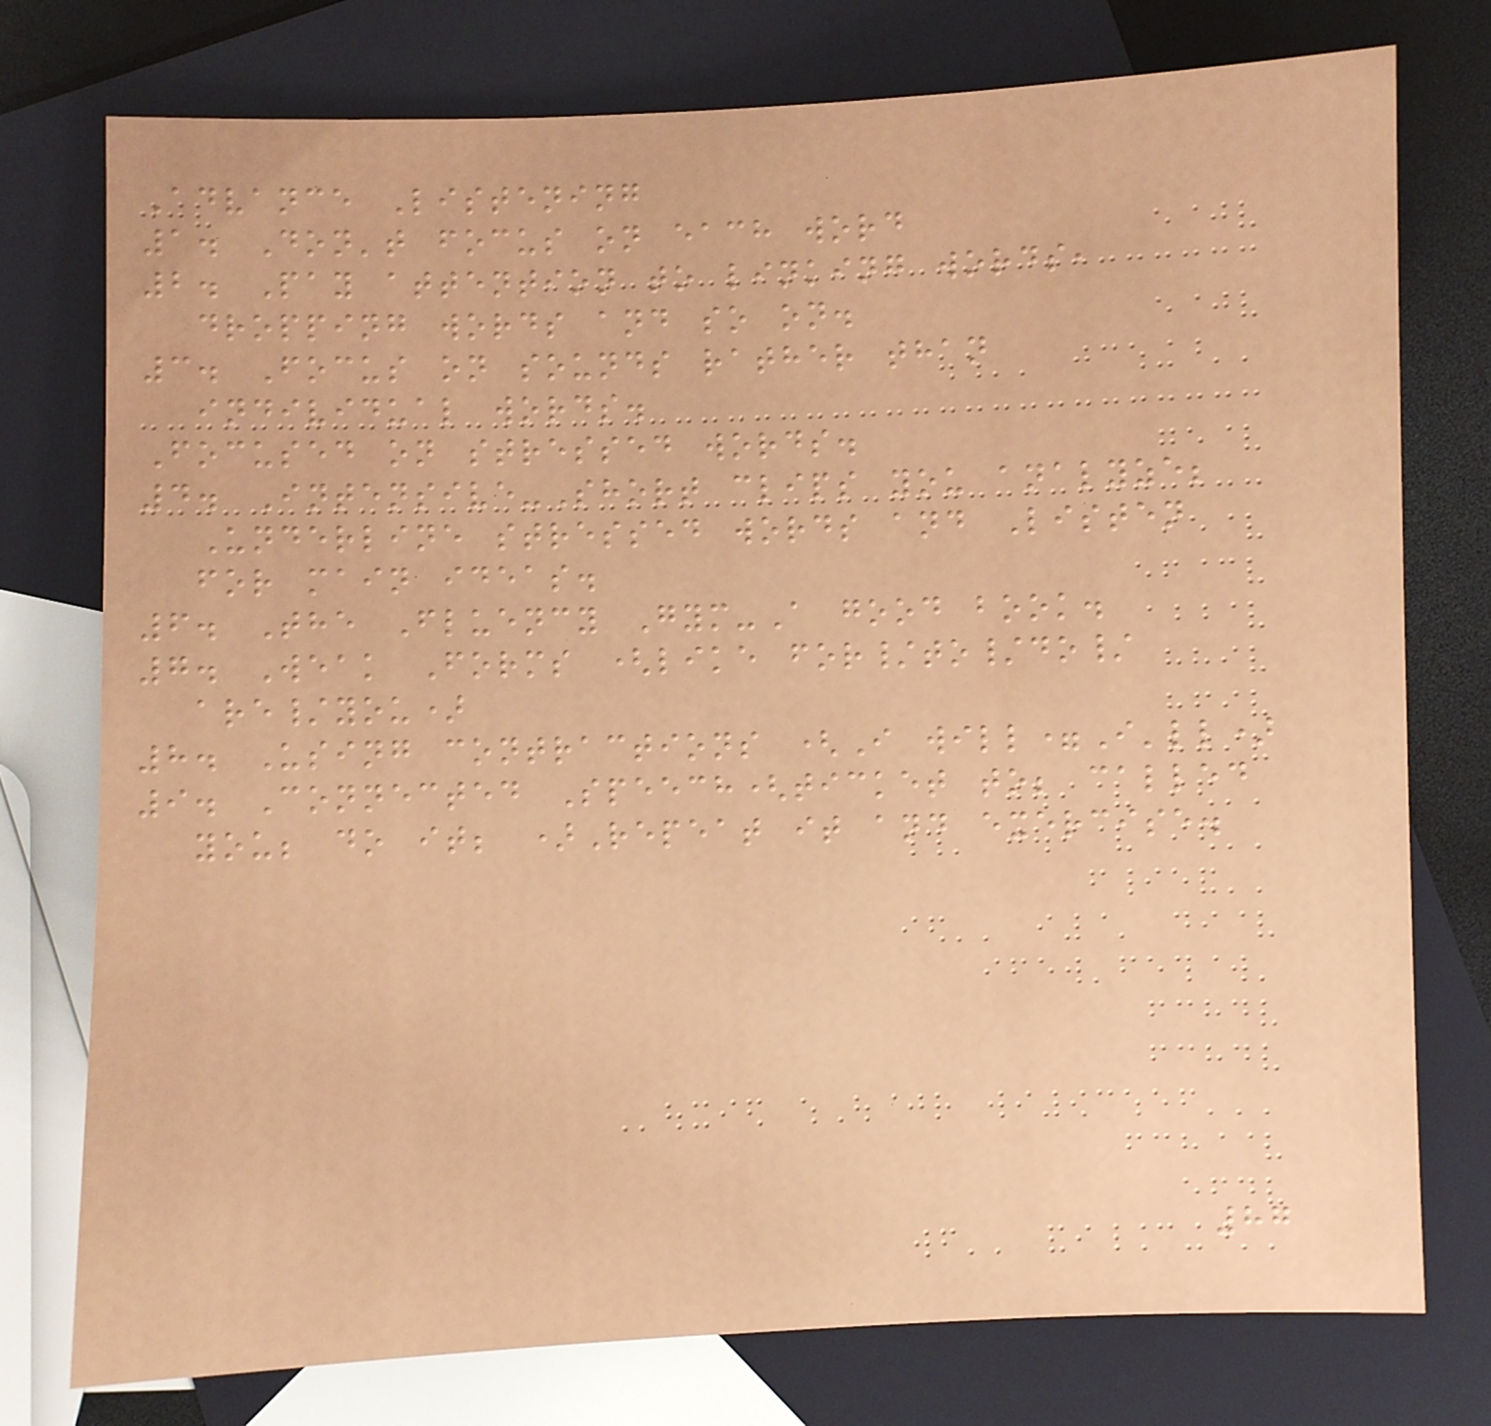Advance Listening
1. Don't focus on each word
2. Pay attention to linking words,
dropping words and so on.
3. Focus on sounds rather than
individual words.
Focused on stressed words.
4. Intensive-Short clips you analyze;
Underline stressed words and Listen
for main ideas.
6. The Fluency Gym-A good book.
7. Weak Forms (like for/to/do/
are/you)
8. Using contractions (I will=I'll)
9. Connected Speech(ticket to; called
you; do it; )Repeat it and exercise.
87
